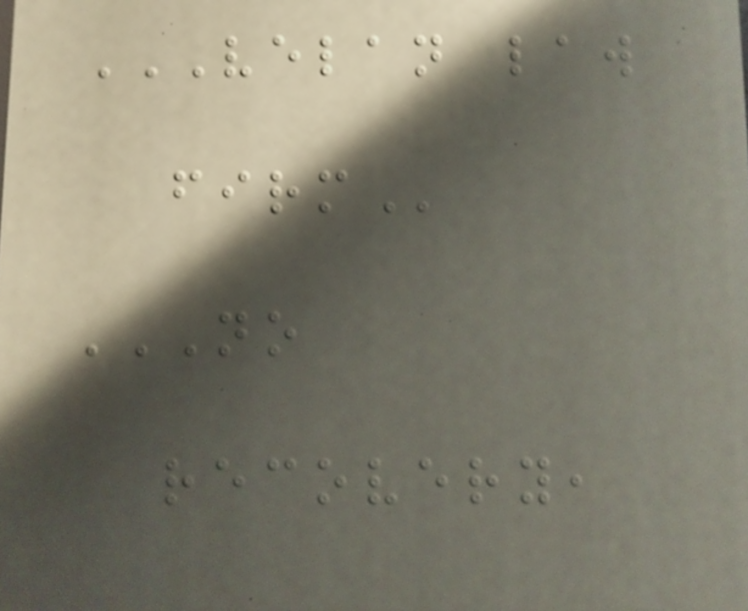VELAN LAW
FIRM
NO
RECOVERY,
